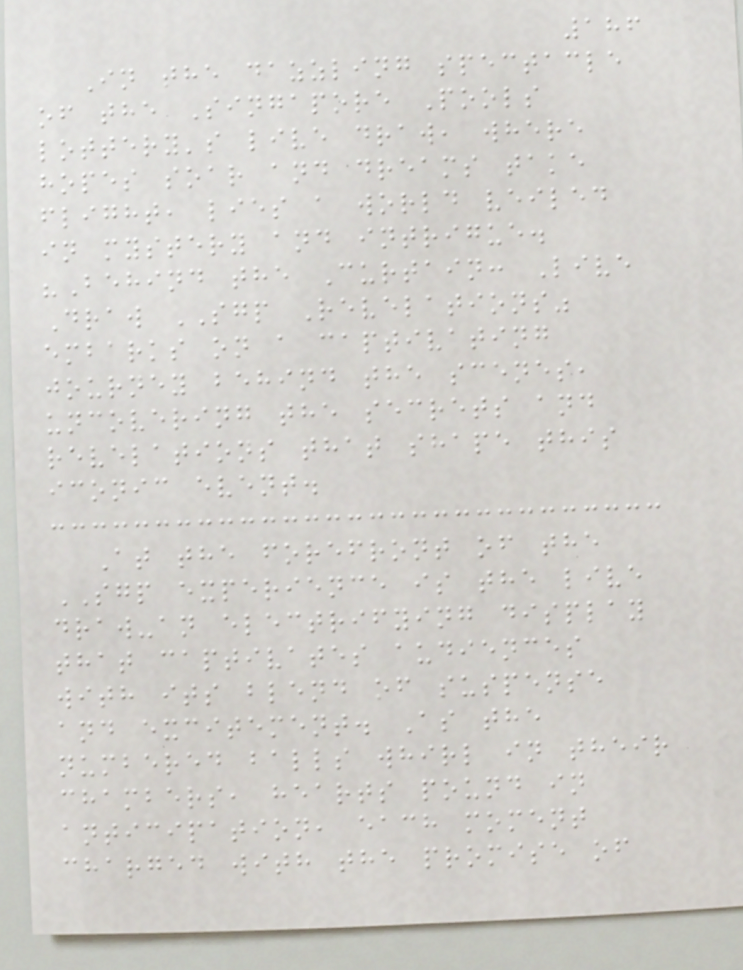186
In the dazzling spectacle
of the Singapore Pools
lottery's live draw, where
hopes soar and dreams take
flight, lies a world veiled
in mystery and intrigue.
"Behind the Curtain: Live
Draw SGP Revelations"
embarks on a captivating
journey behind the scenes,
uncovering the secrets and
revelations that shape this
iconic event.
At the forefront of the
SGP experience is the live
draw-an electrifying display
that captivates audiences
with its blend of suspense
and excitement. As the
numbered balls whirl in their
chambers, hearts pound in
anticipation, each moment
charged with the promise of
